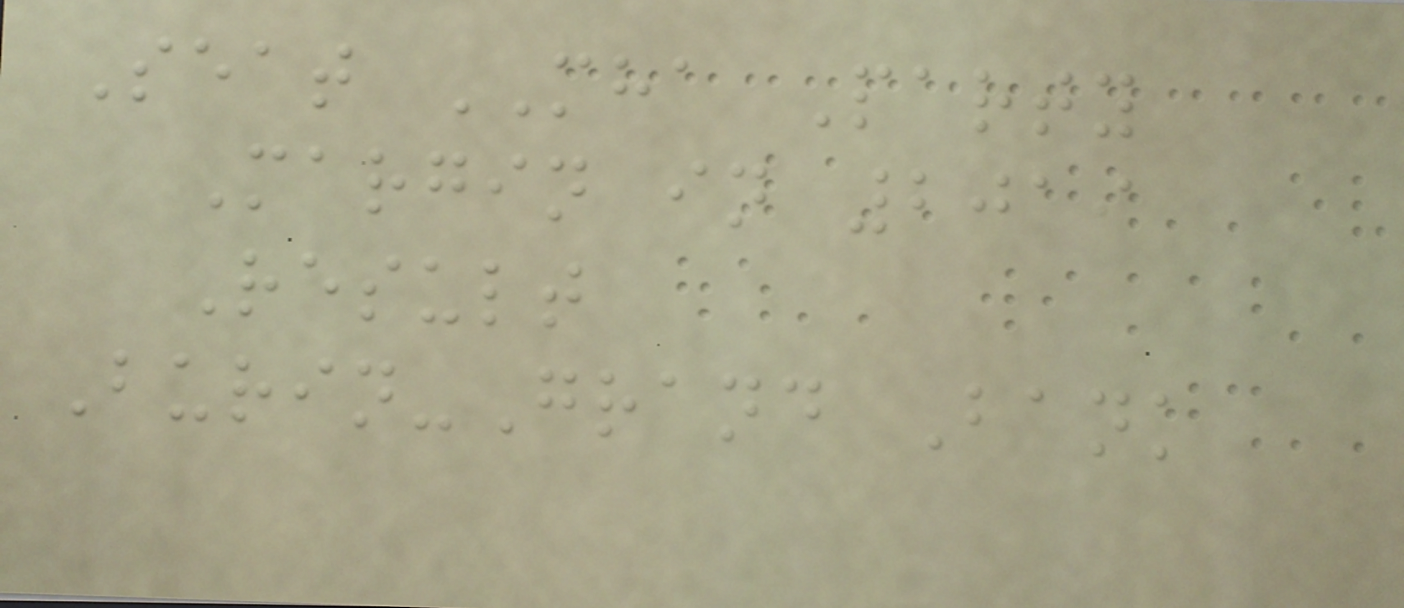Seat MHA Party
Margin in 2019
Result
Burin-Grand Bank
